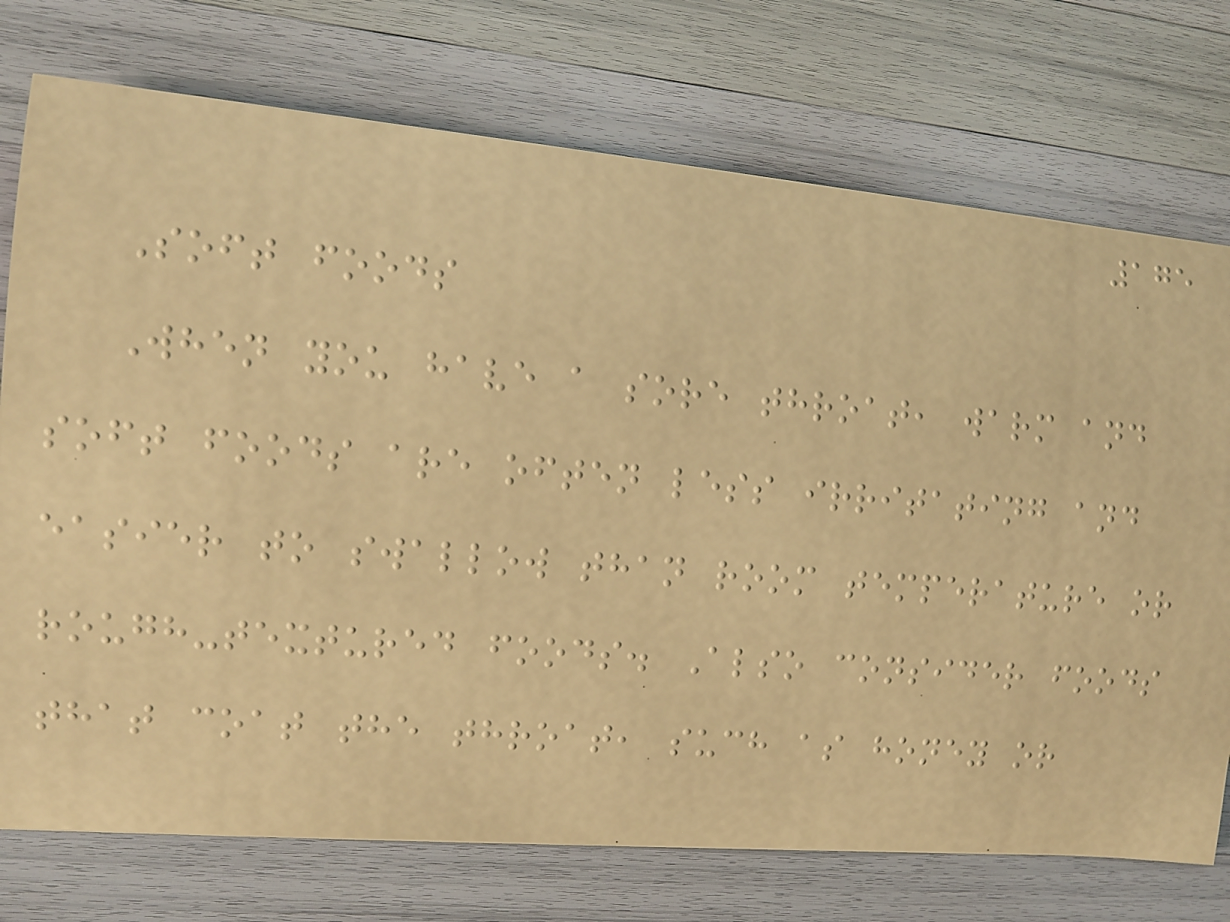175
Soft foods
When you have a sore throat, warm and
soft foods are often less irritating and
easier to swallow than room temperature or
rough-textured foods. Also consider foods
that coat the throat, such as honey or
